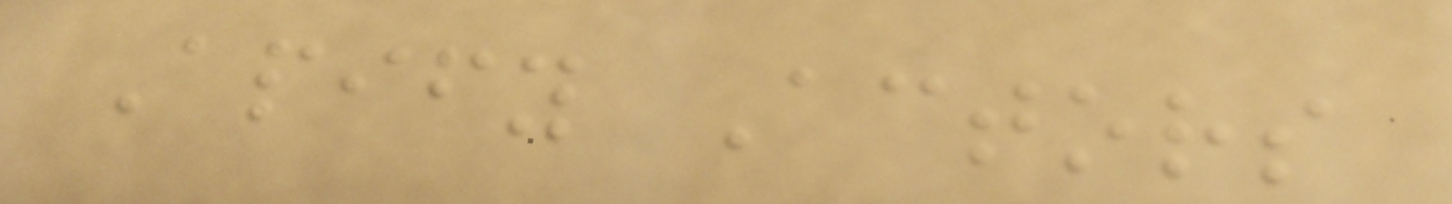Apify Actors
